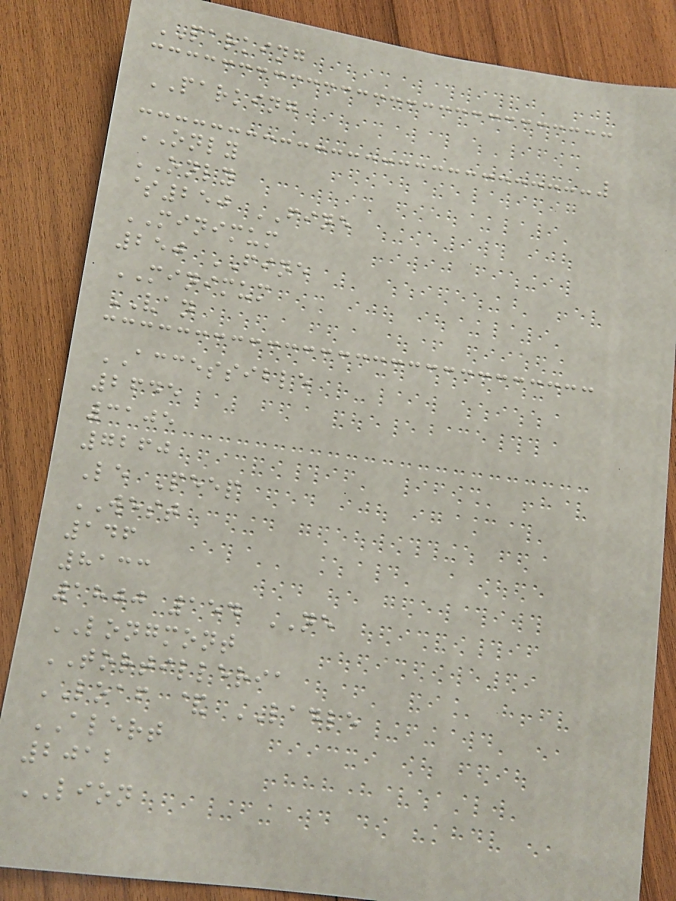PARKING
PARKING
ONLY
ONLY
$250 FINE
MINIMUM
250 FINE
MINIMUM
VAN
ACCESSIBLE
2645
3105
7260
Le Peep
WEST
146
8133
1800 154 NE
LONGMONT
TORTILLERIA
LOAF & LADLE
ALERT
2012
LION
